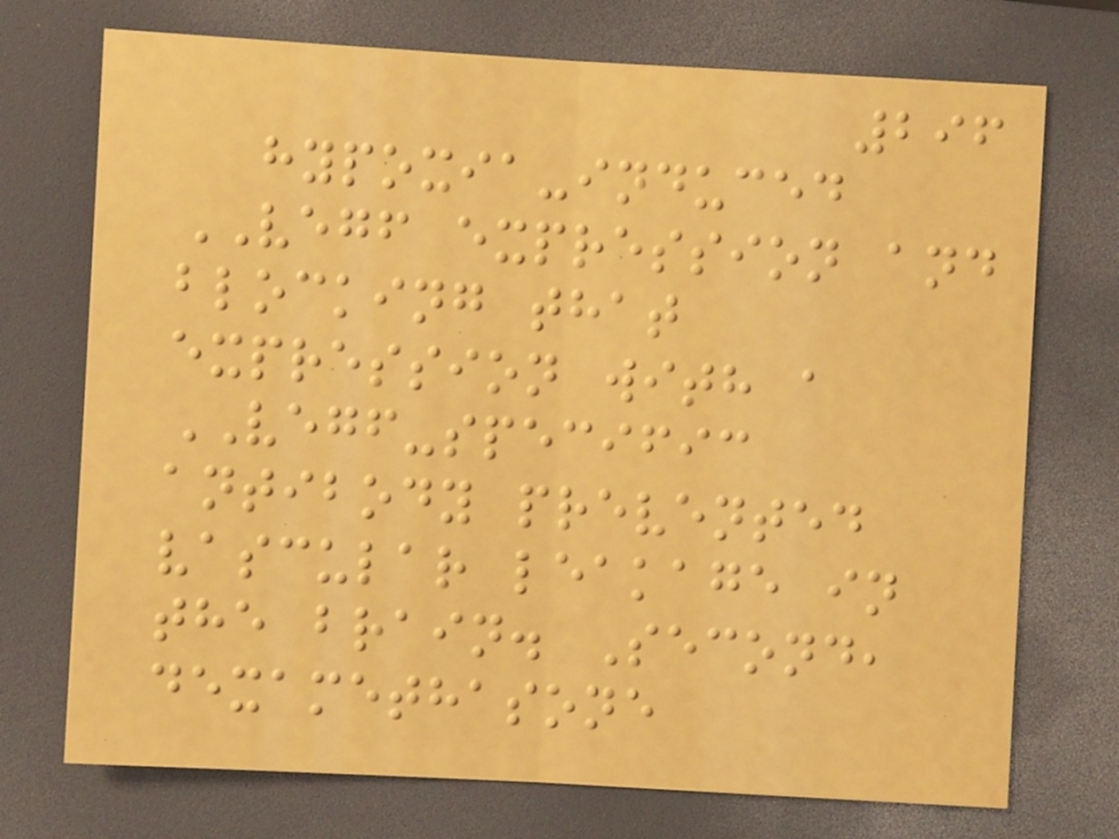296
hypoxia-induced
VEGF expression and
blocking that
expression with a
VEGF-specific
antibody prevented
vascular leakage in
the brain. Second,
dexamethasone
